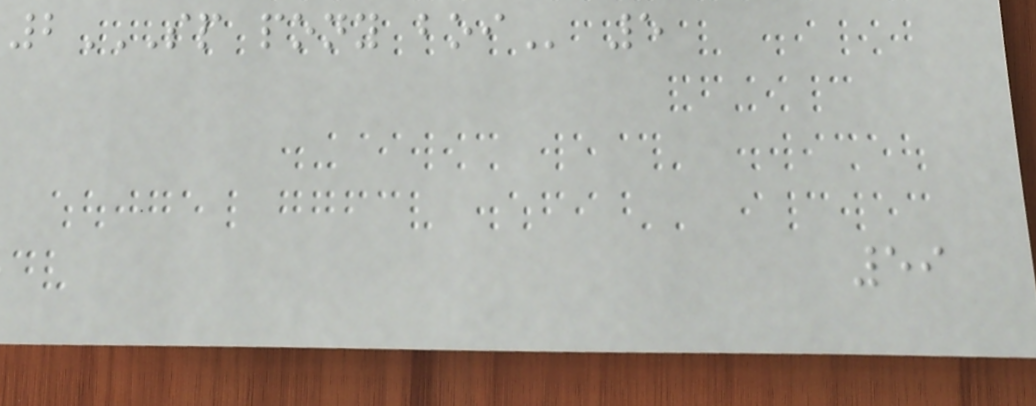2SP PONY BOI 5
59
